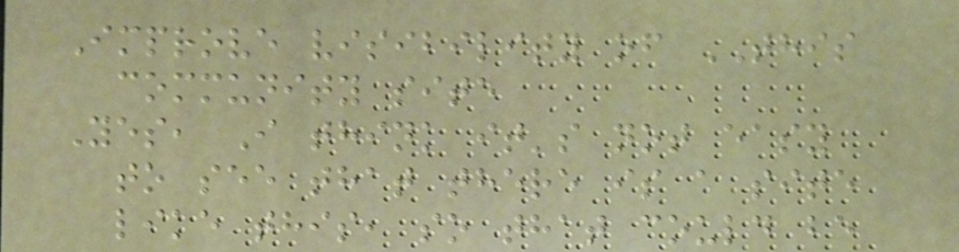Improve visibility of THIS
community site
Yes, I think it's not easy
to see that there is a site
like this, so that could be
